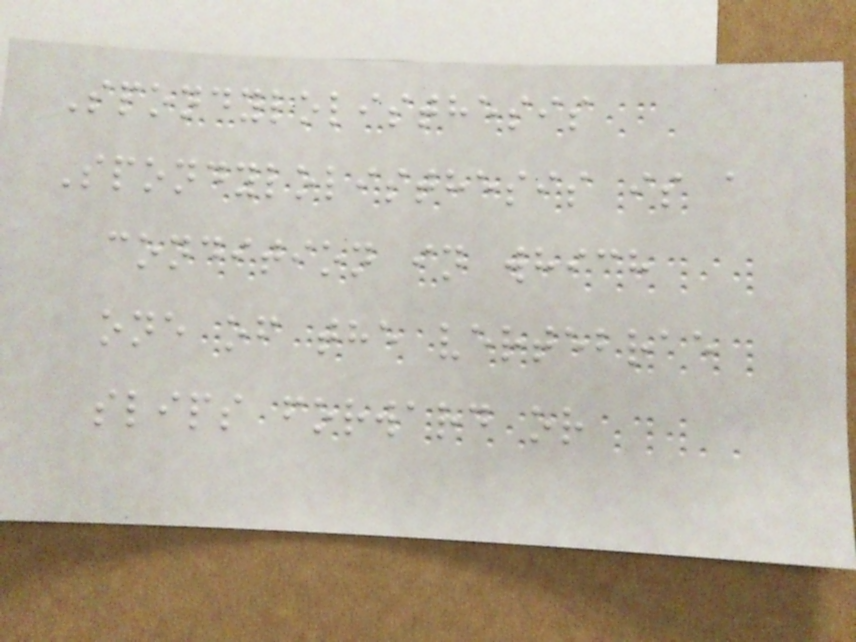Spondylolisthesis
Spondylolisthesis is a
condition in which
one of the vertebrae
slips forward or
